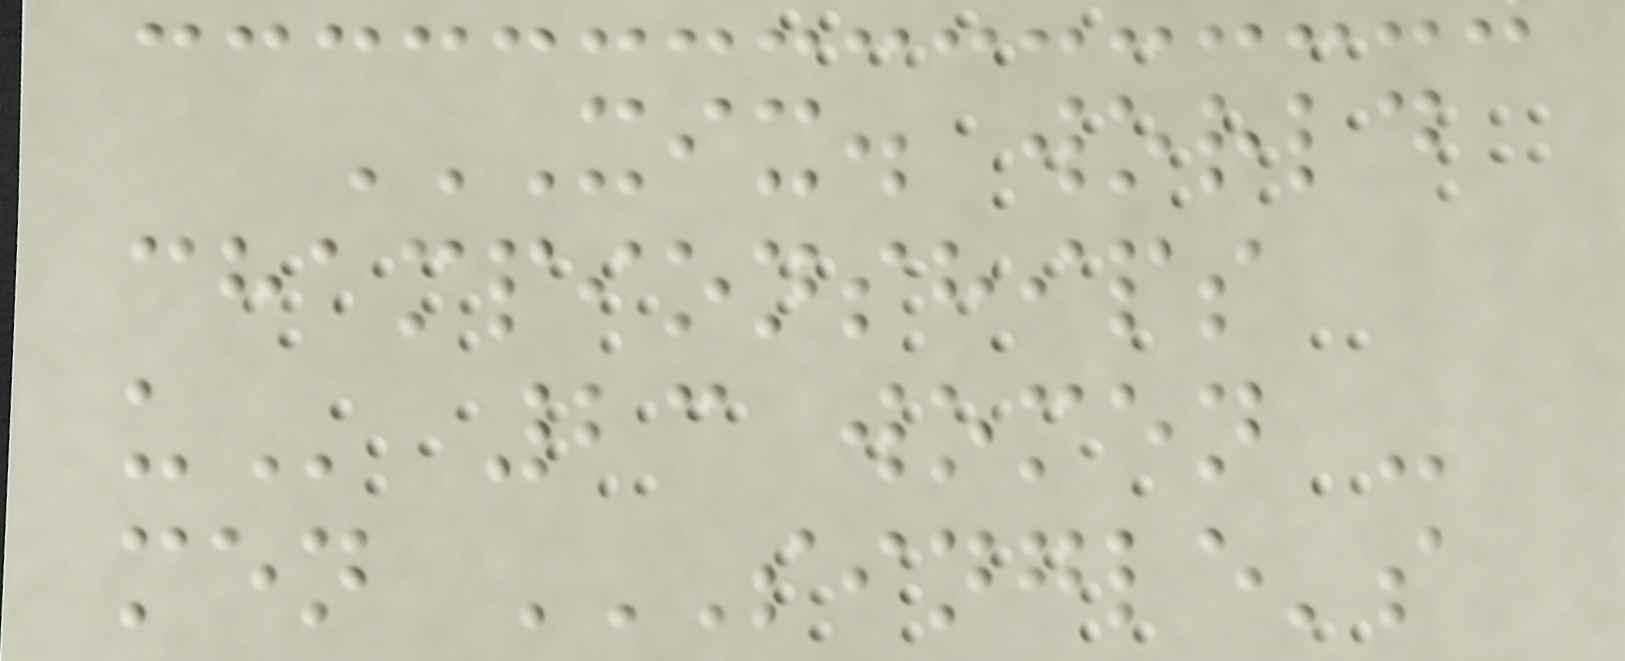XIX. WORLD
CHAMPIONSHIPS
U 23 women -
men SINGLE'S
